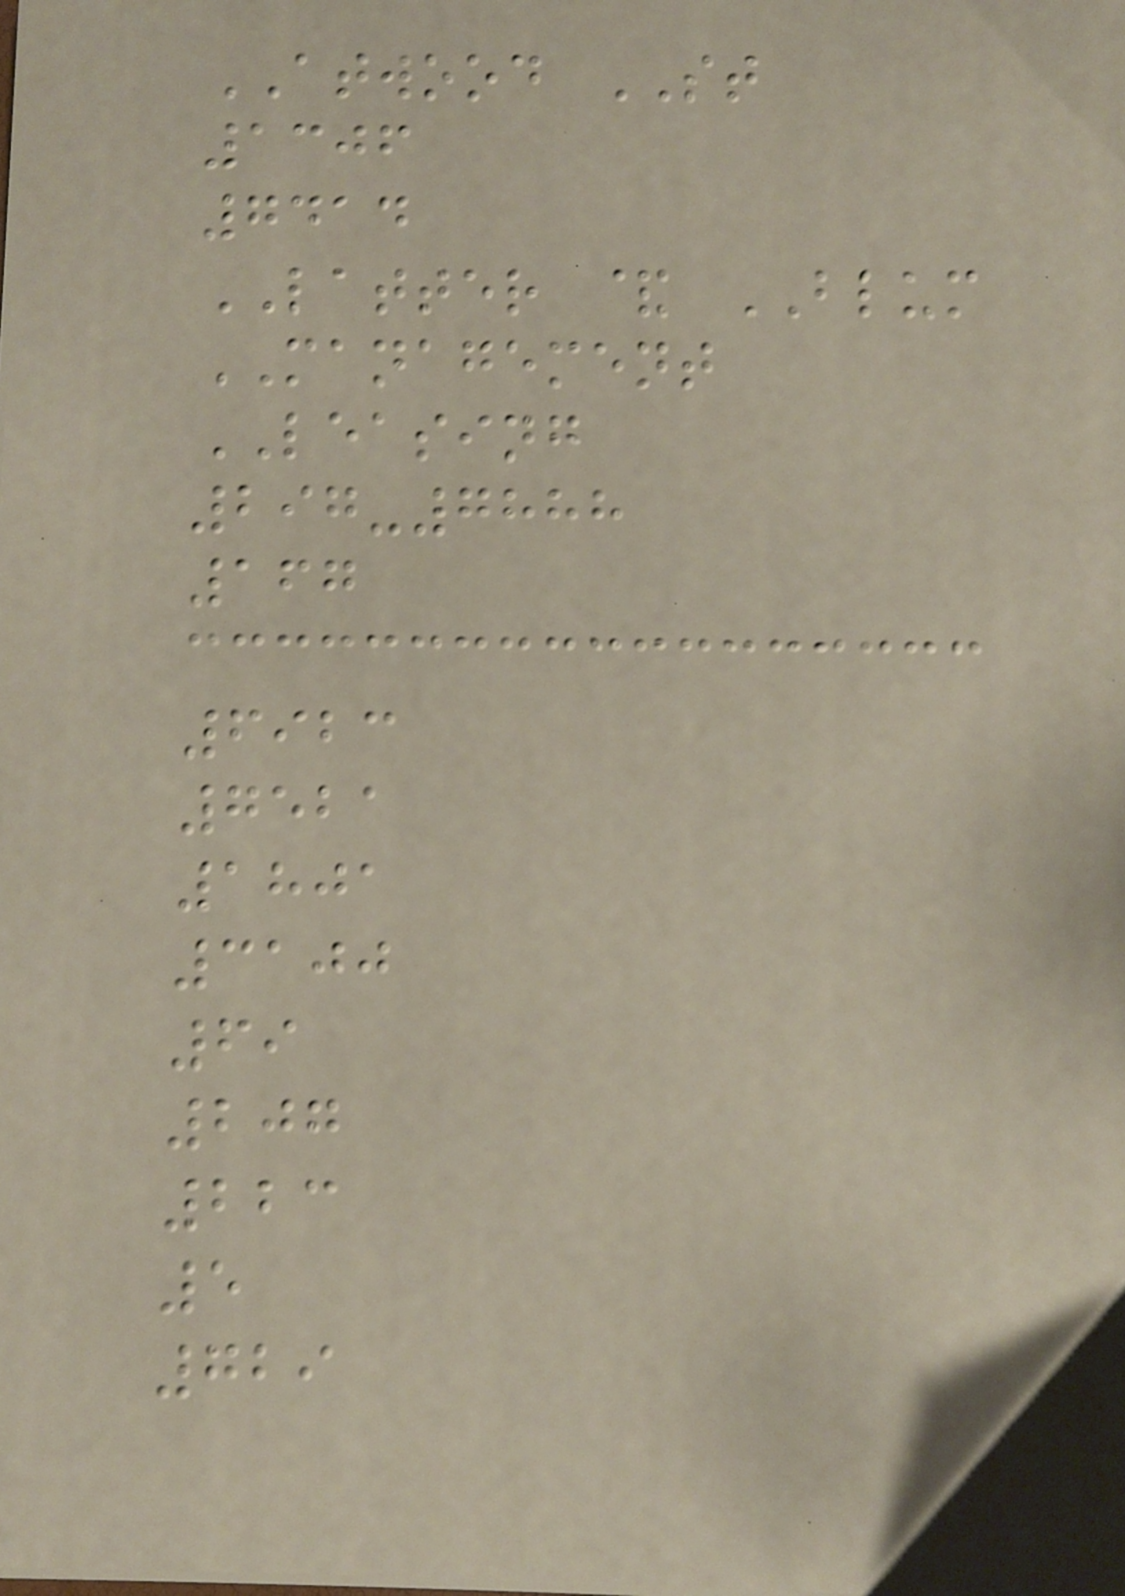ATWOOD ST
1306
7414
LATTER & BLUM
MANAGEMENT
LEASING
297-7888
167
6923
7521
1801
3100
69
207
223
5
729
